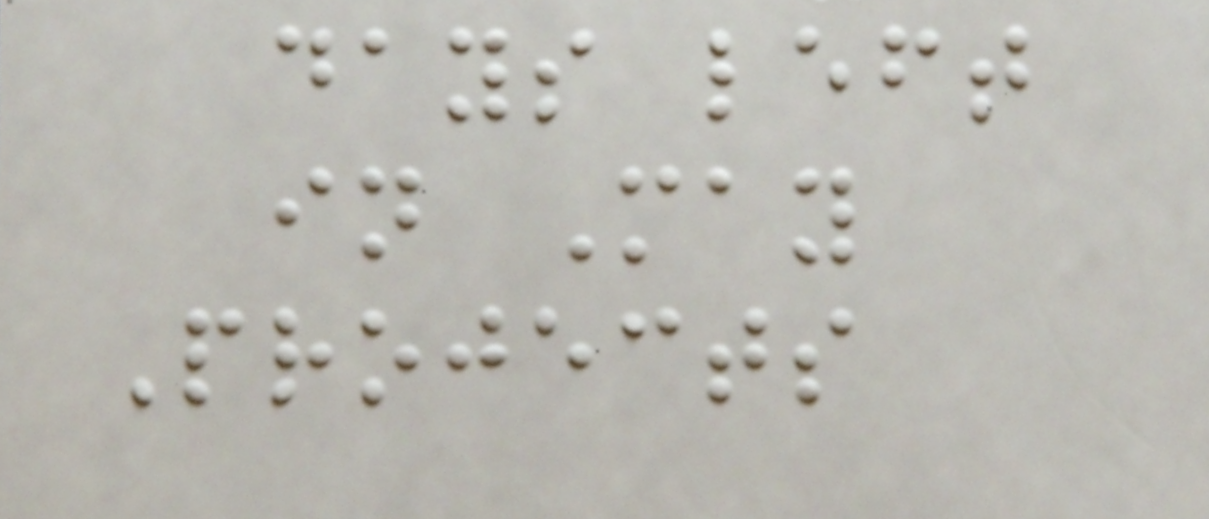days left
in May
Projects
